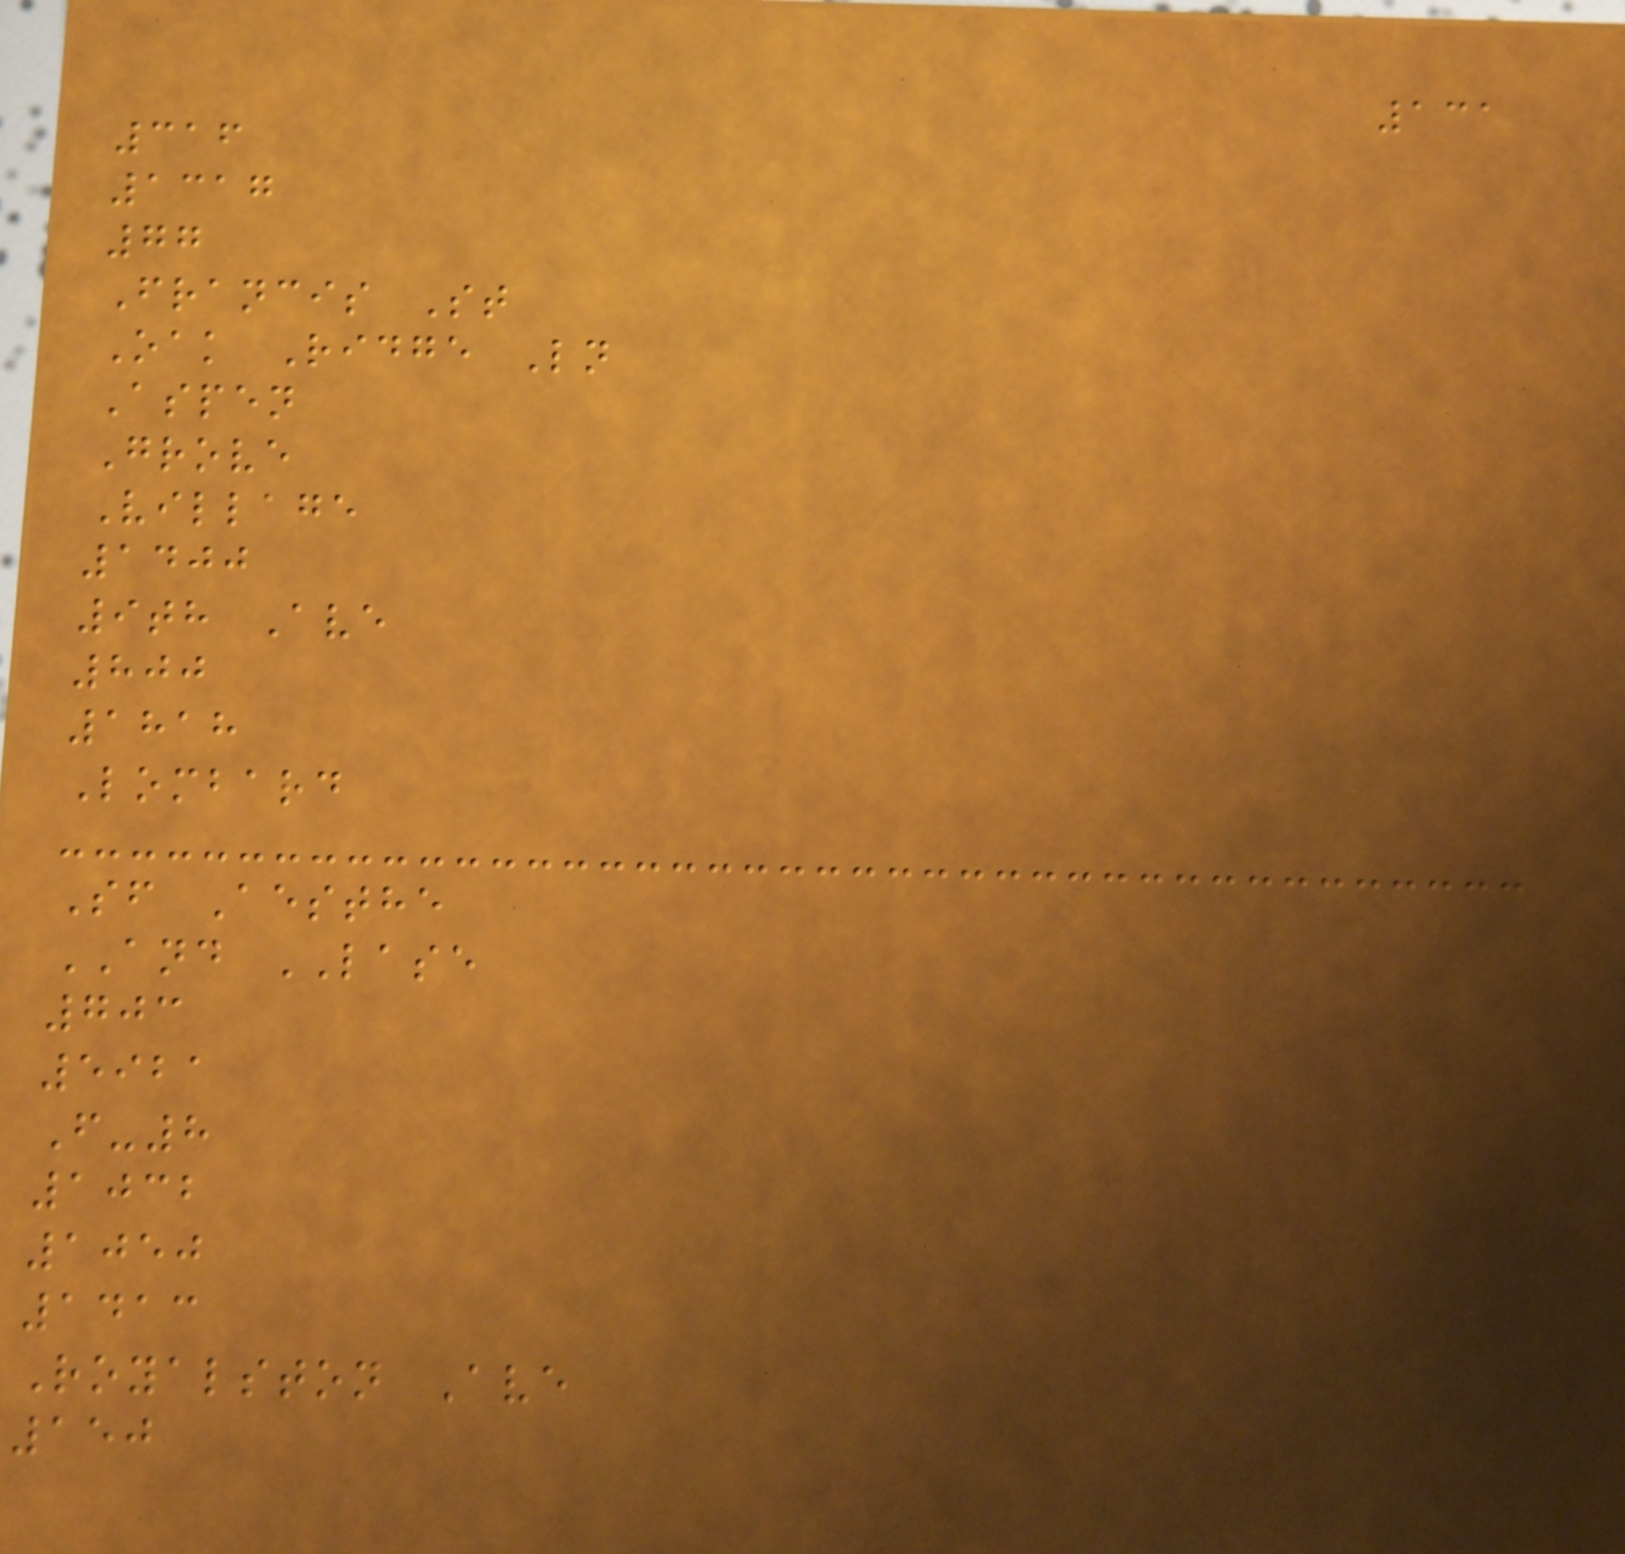131
316
1317
77
Francis St
Oak Ridge Ln
Aspen
Grove
Village
1400
9th Ave
800
1818
Lombard
Sf Aesthe
AND LASE
703
5921
F-8
1032
1050
1413
Royalston Ave
150
